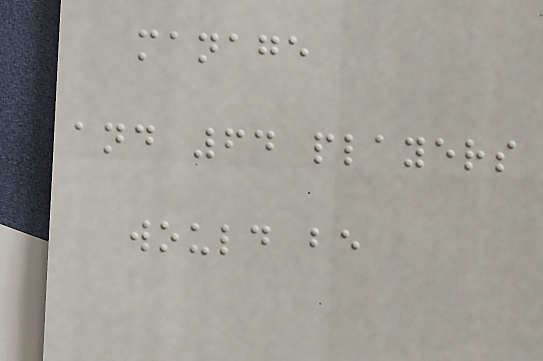manage
and 64 players
would be
